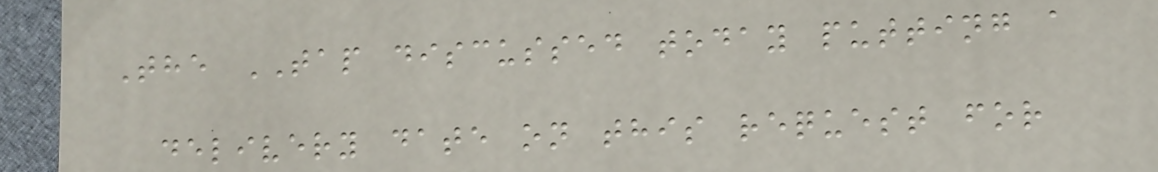The TAP discussed today putting a
delivery date on this request for
